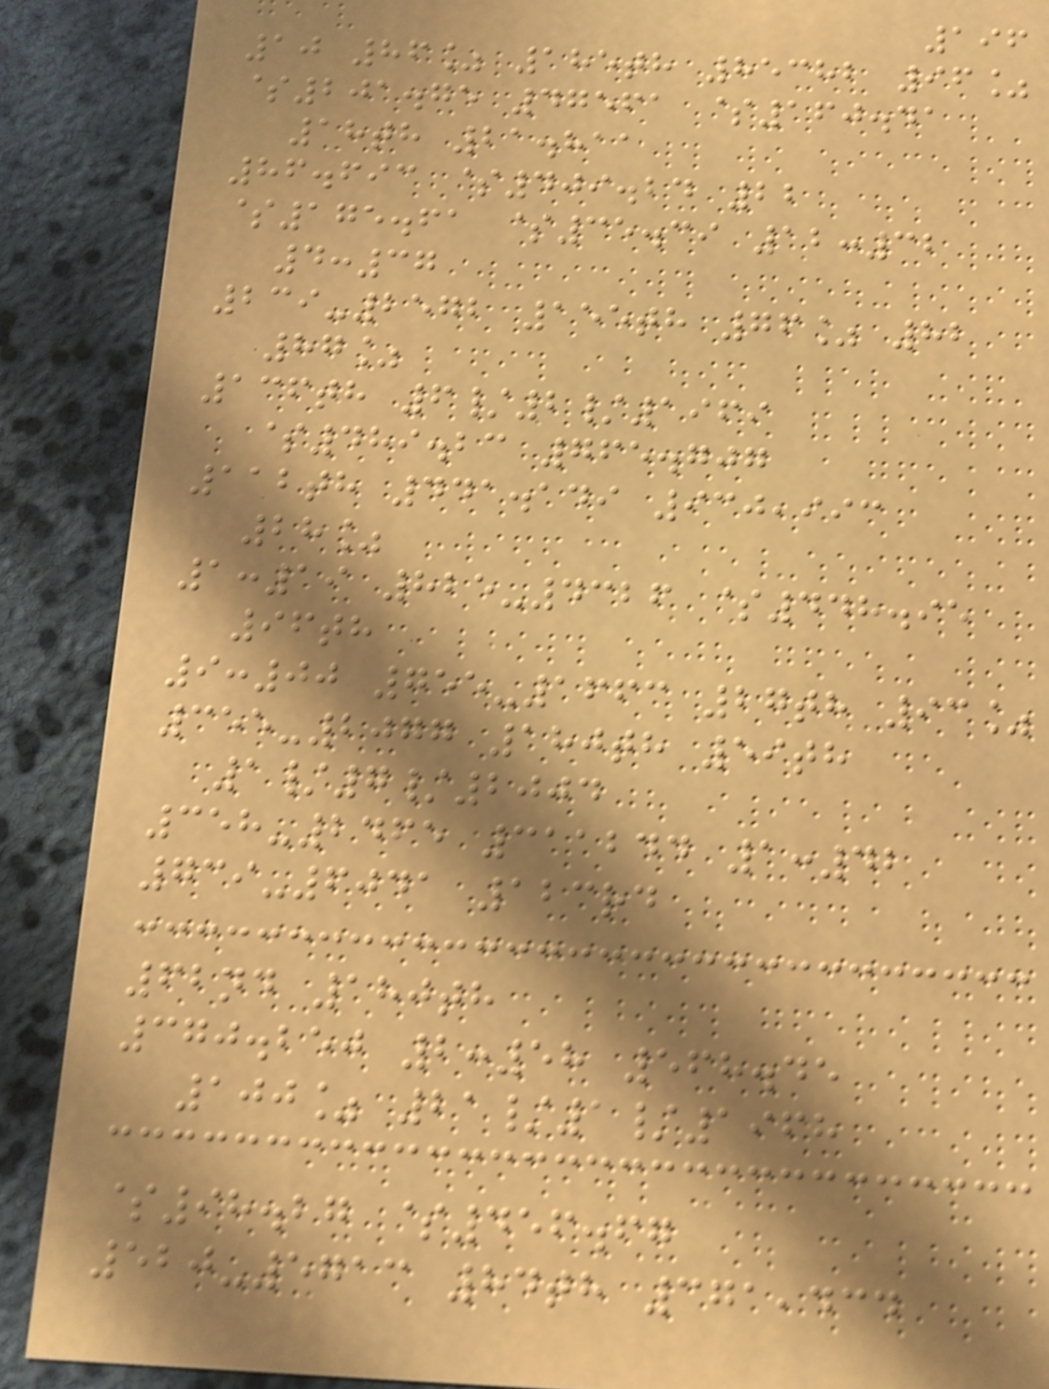196
10 86% 185th 85382 96%
$201.75 47561 $160.41
18th 21.811
86.693 $409.24 22
$175.61 $35.39 12:32
4:37
239-2572 155th 76% 82
87%
136th 6/2/1969
$489.23 765.707
112th 441.149 930,993
28%
1:19 825-4326 $448.95
96th
9:00 755-1663 27th 93%
355-2077 180th 59th
1/7/2004
358-2465 311244 1:42
739-6041 123rd
62nd 180th
370.250 2:58 568.45
100% 21/1/1968
$98.27 $456.67
520-5713 84th 371,434
